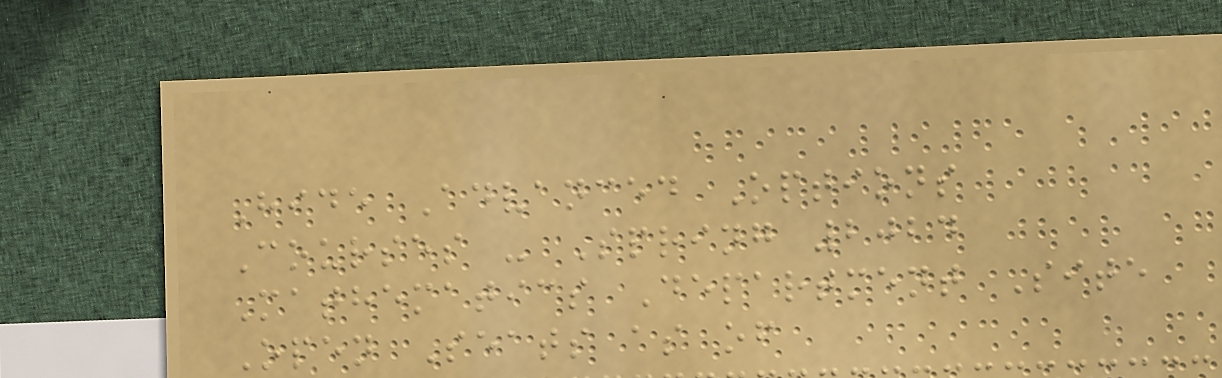Hide Advanced Options
Courses - Spring 2024
Mathematics Department Site
Open Seats as of
